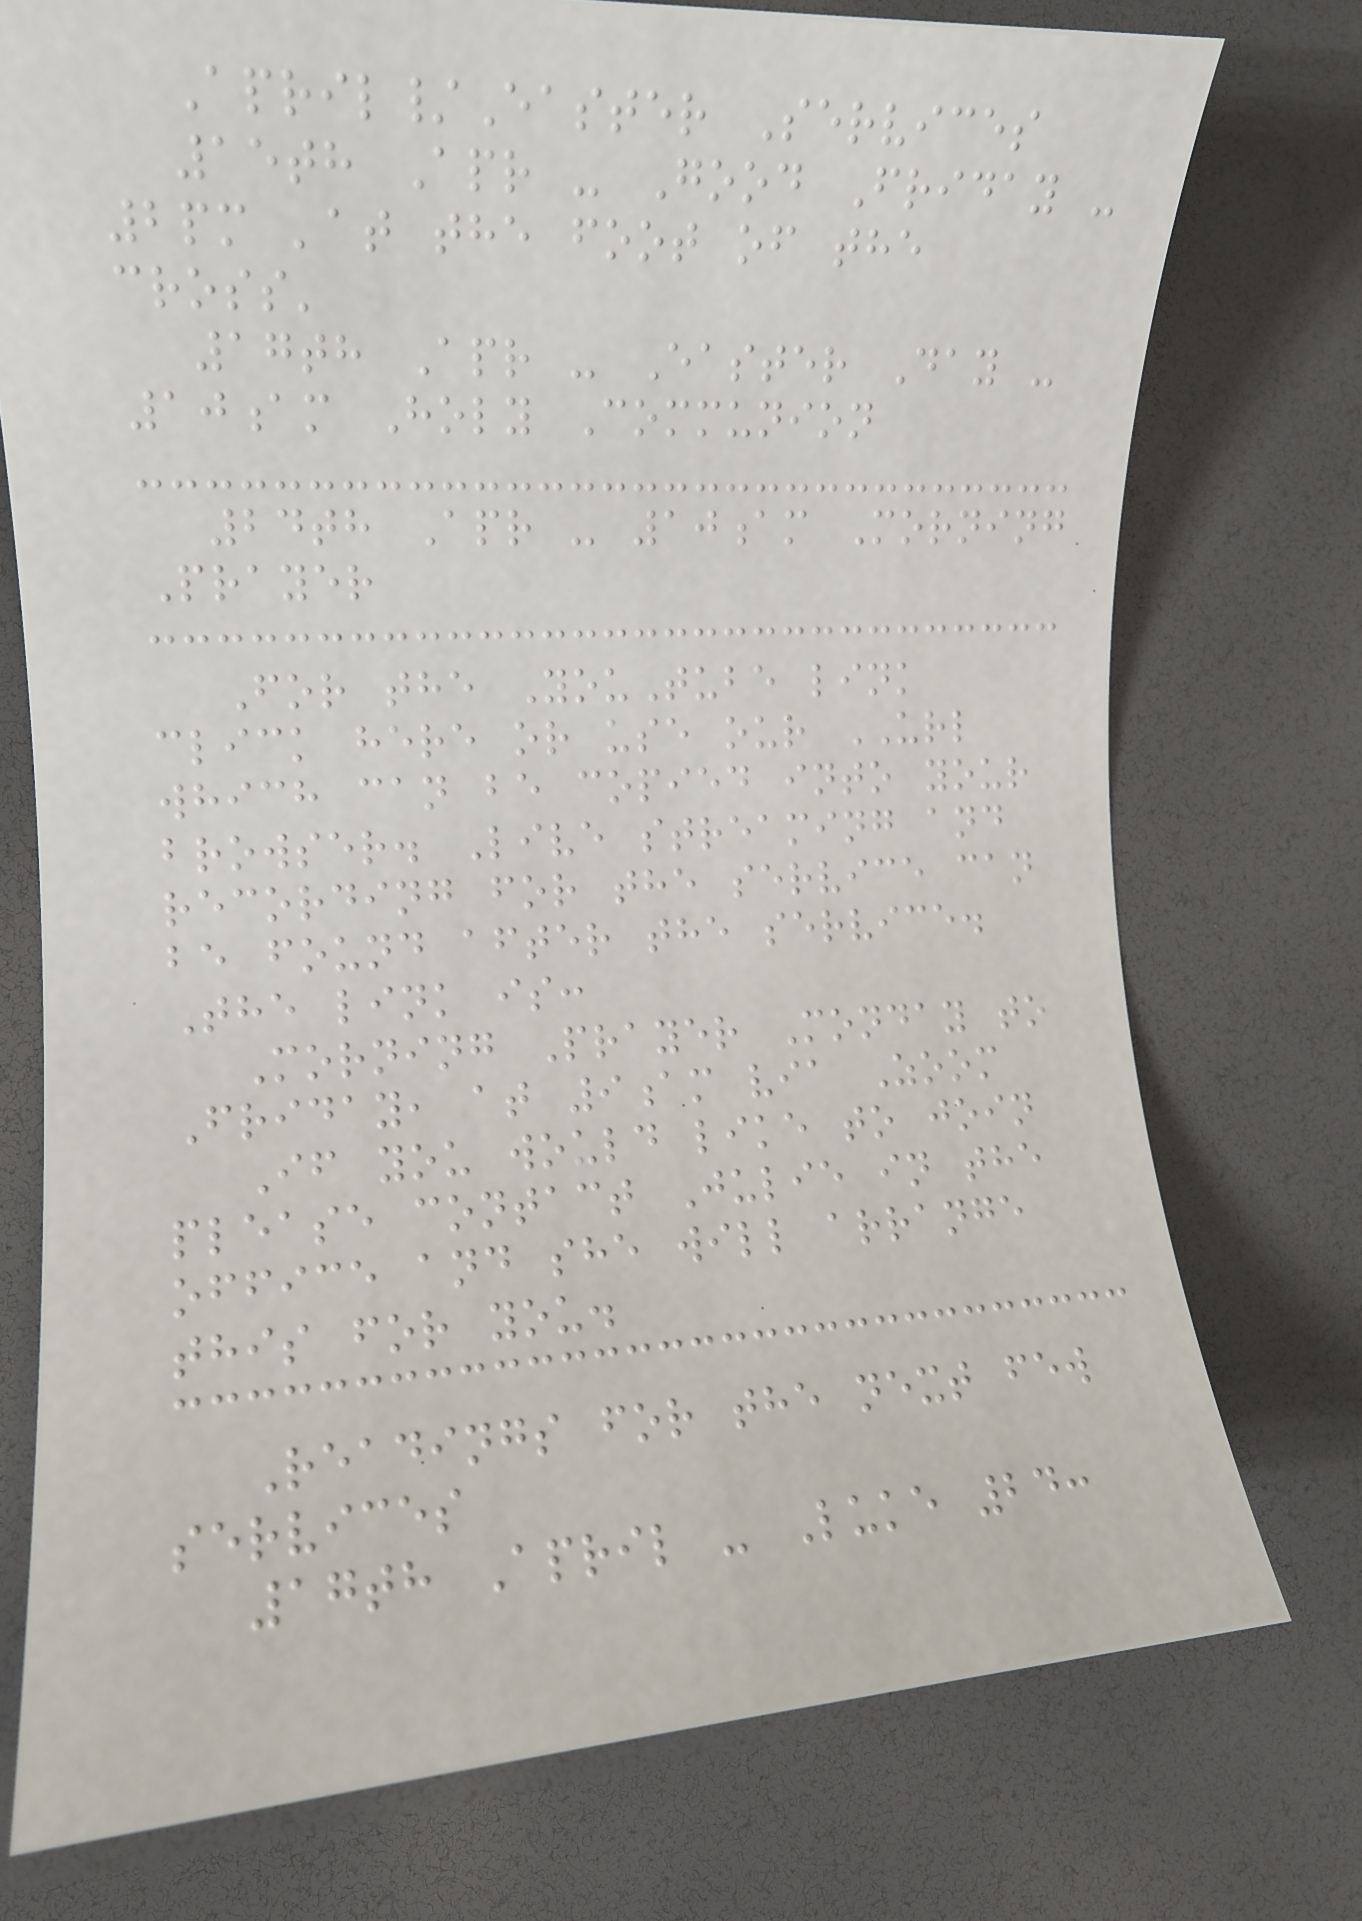April/Easter Services
15th Apr - Good Friday -
2pm 'at the foot of the
cross'
17th Apr - Easter Day -
10am Holy Communion
24th Apr - 10am Morning
Prayer
For the YouTube link
click here or use our URL
which can be copied into your
browser. Live streaming and
recording for the service can
be found after the service.
The link is:
Morning Prayer Monday to
Friday, at 9am via Zoom
If you would like to join
please contact Julie in the
office and she will arrange
this for you.
Readings for the next few
services
17th April - Luke 24:
